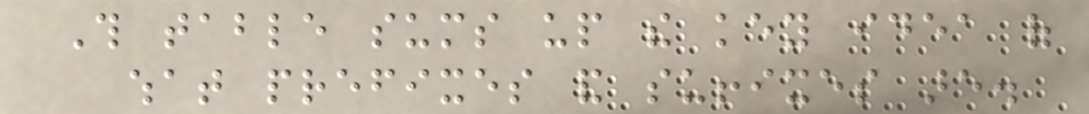This table sums up the key idea of
what prefixes and suffixes are.
